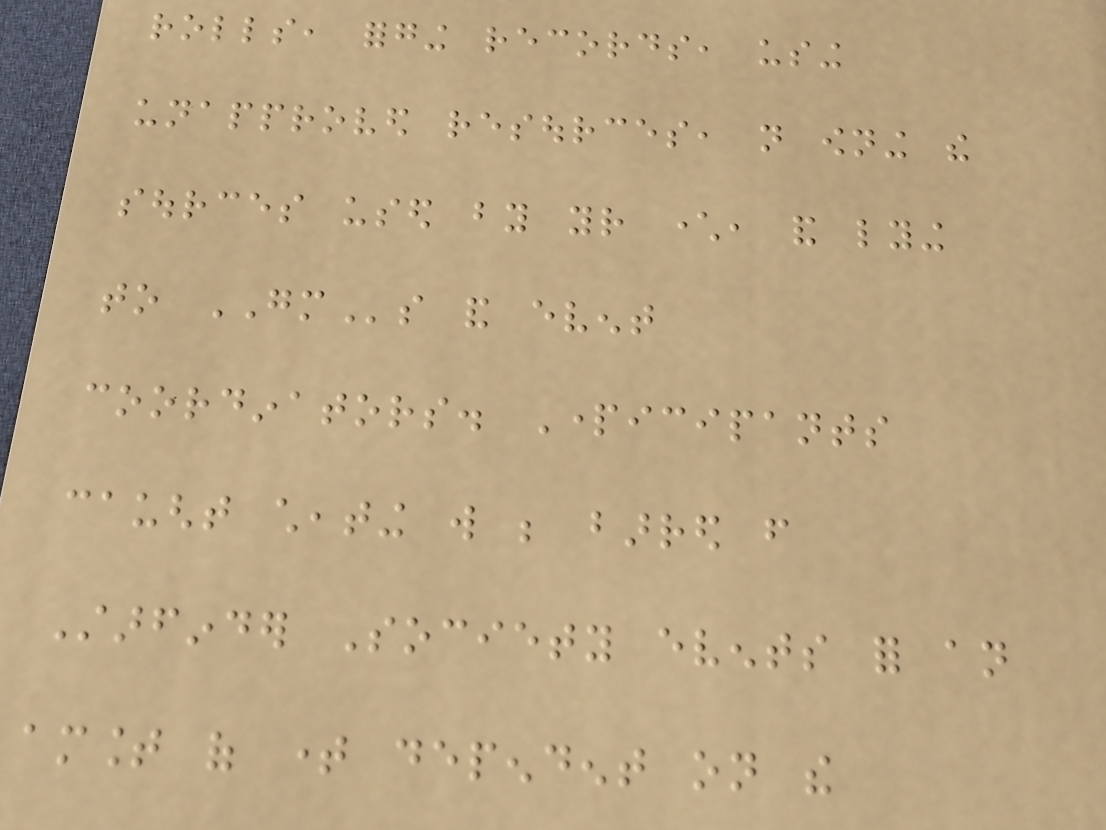rolls, forging records, using
unapproved resources, not owning the
sources used by your character, and lying
to GMs and event
coordinators. Participants
caught cheating will be barred from
Starfinder Society events for an
amount of time dependent on the
